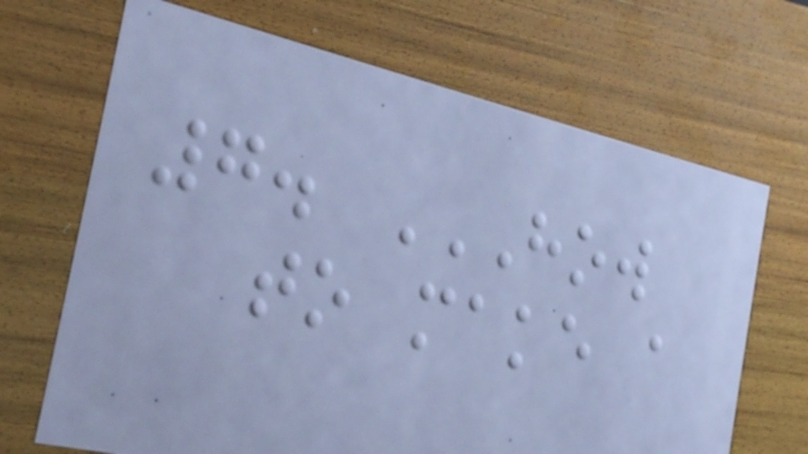7. HOW
TO MAKE A
